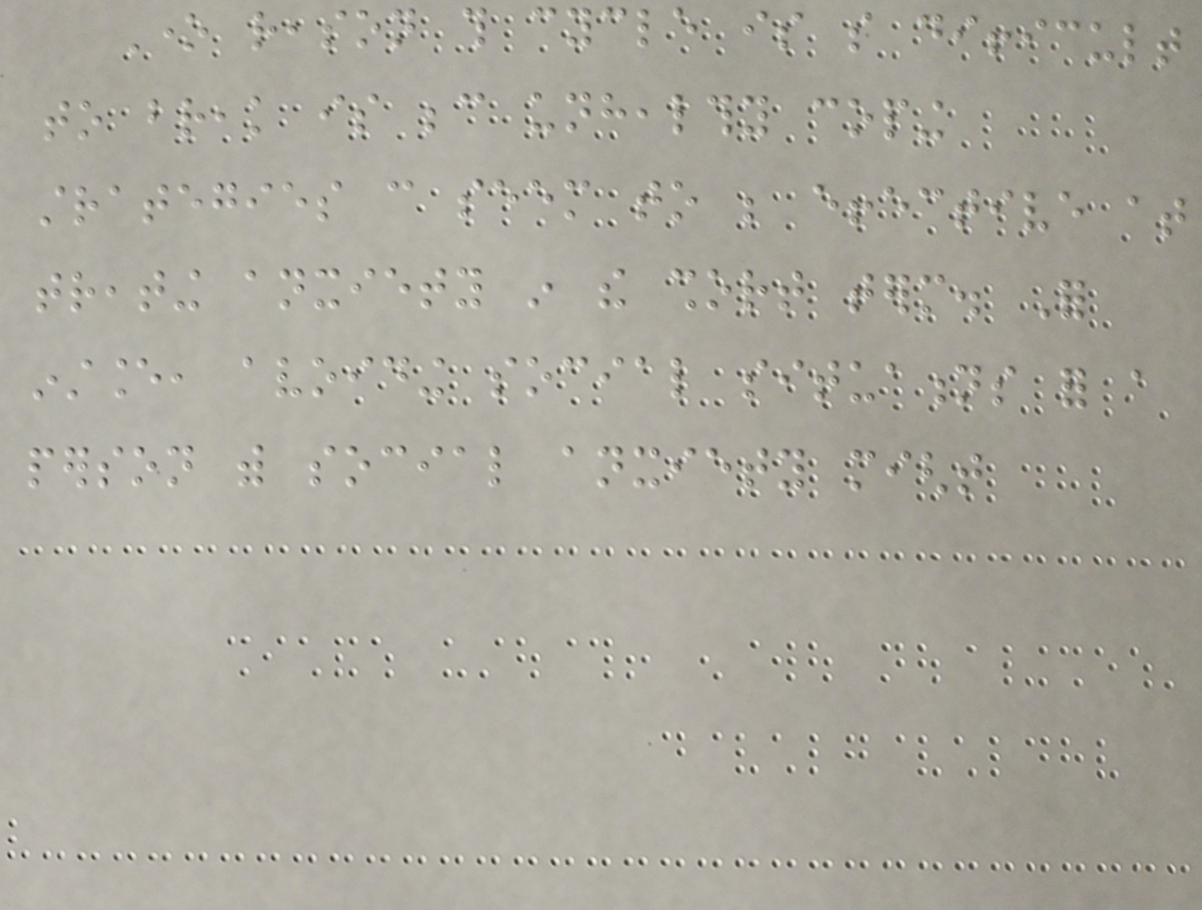One reason this cycle is so difficult
to break is because unhealthy coping
strategies can seem to be effective at
treating anxiety in the short term. For
instance, avoiding social situations for a
person with social anxiety might
